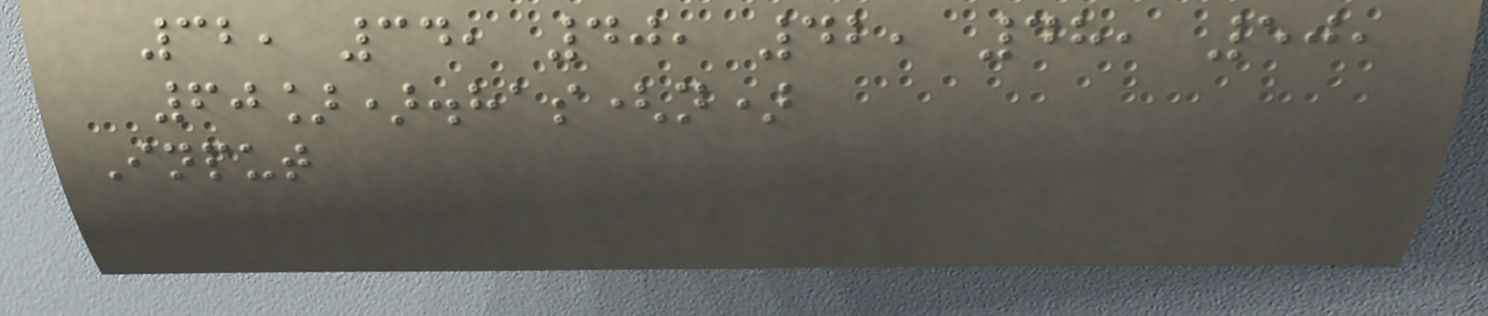32, 34, 40, 42, 48, 50,
60]).has(n)
Input
